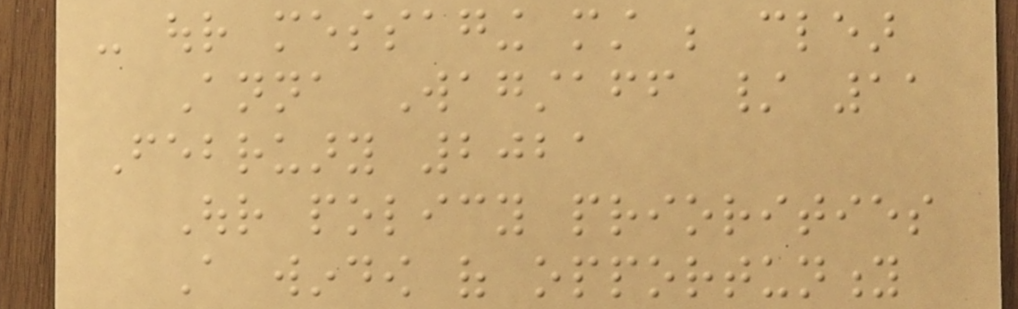- our messaging must be clear
Anna Wagstaff / 11
February 2021
Our policy priorities
A window of opportunity
